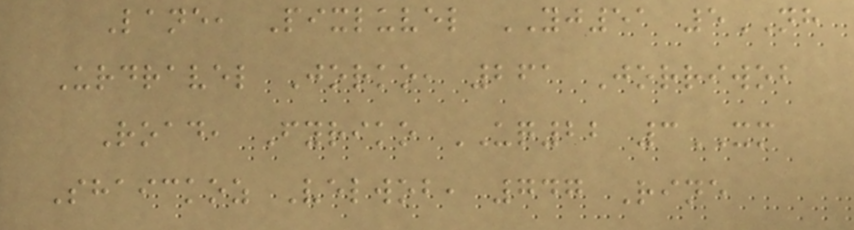Lane, Pixluvel YJ51 5NH
Urdravel Jorko, 261 Jorriwob
Road, Fyriko UQ22 3XM
Shaickoz Velwob, 747 Rine
